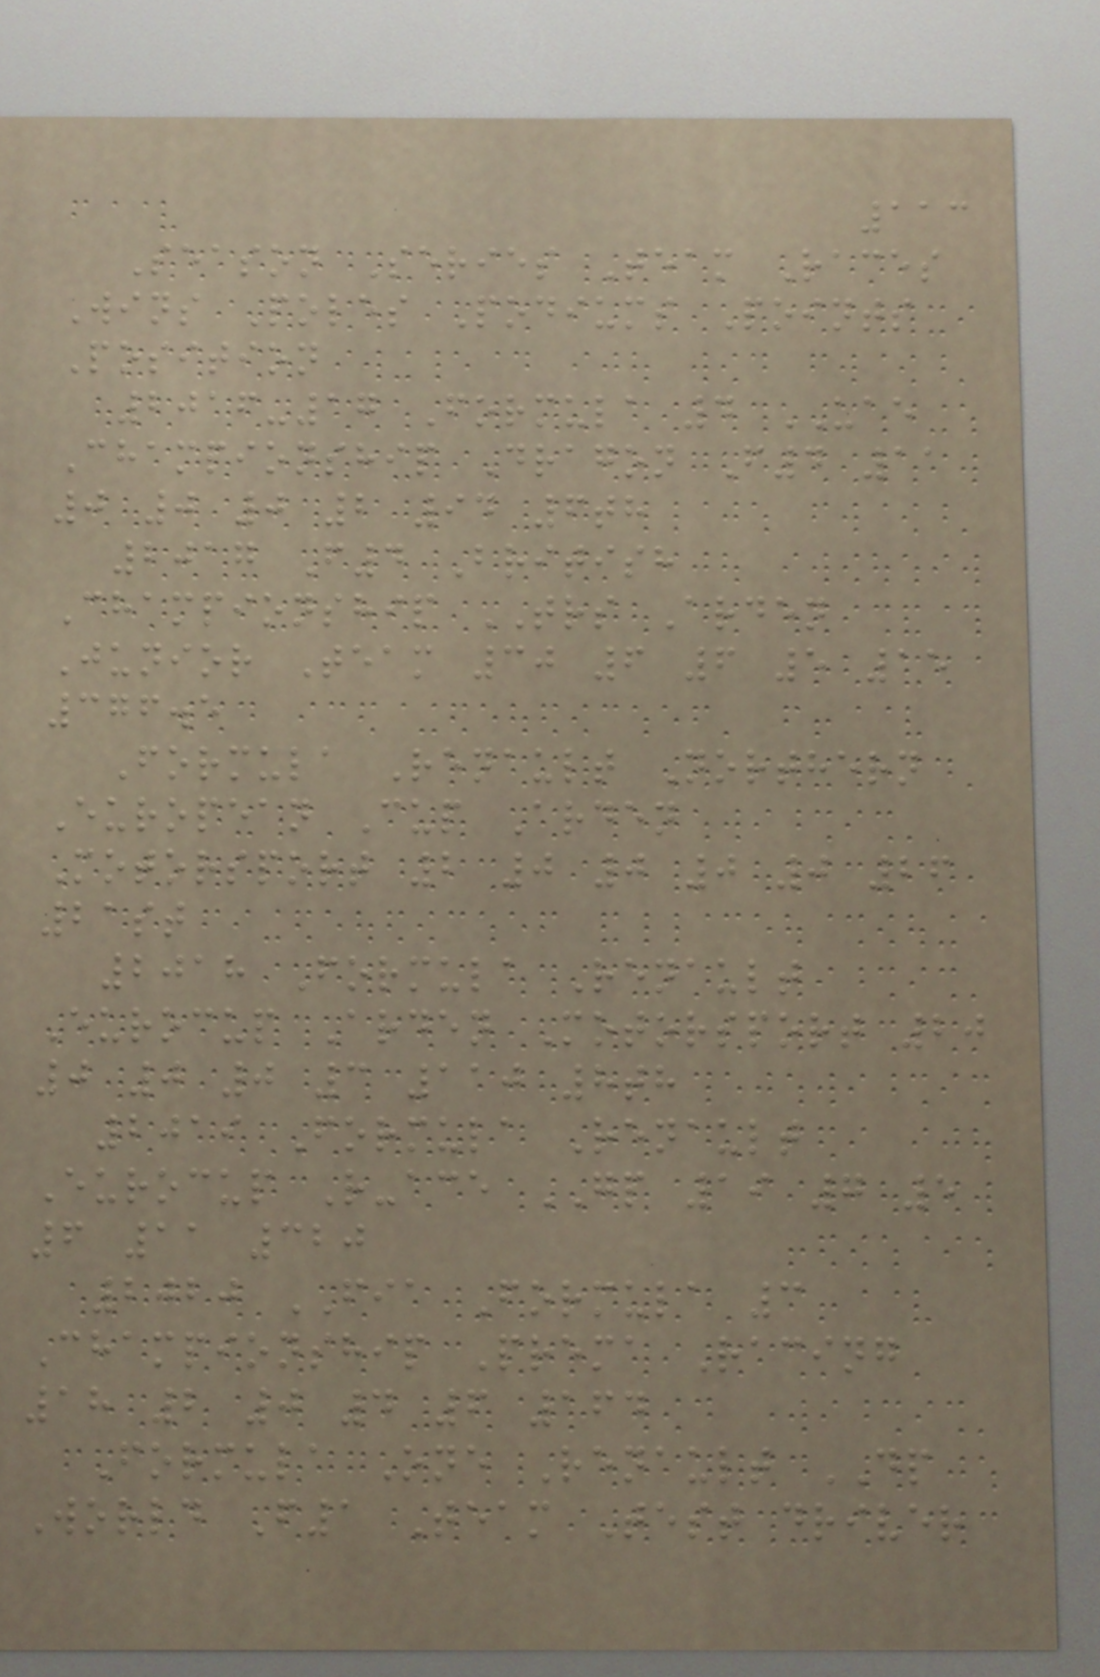113
Season Series Team Races
Wins Poles Podiums Points
Position
2016-17 Formula 4 UAE
Championship Dragon F4 11
0 0 0 2 94 6th
2017 F4 British
Championship TRS Arden
Junior Team 30 6 6 5 15
376.5
Formula Renault Northern
European Cup Arden
Motorsport 2 0 0 0 0 26
21st
2018 Formula Renault
Eurocup Arden Motorsport 20
0 0 0 3 110 8th
2019 Formula Renault
Eurocup R-ace GP 19 7 5
6 11 320
2020 FIA Formula 3
Championship Prema Racing
18 2 0 4 6 164
Formula One Renault DP
World F1 Team Test driver
